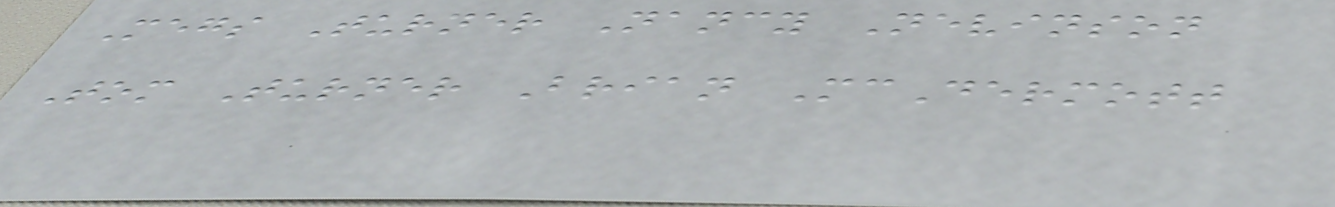Megs Turner Nancy Nevinson
Tom Turner Brian McDermott
